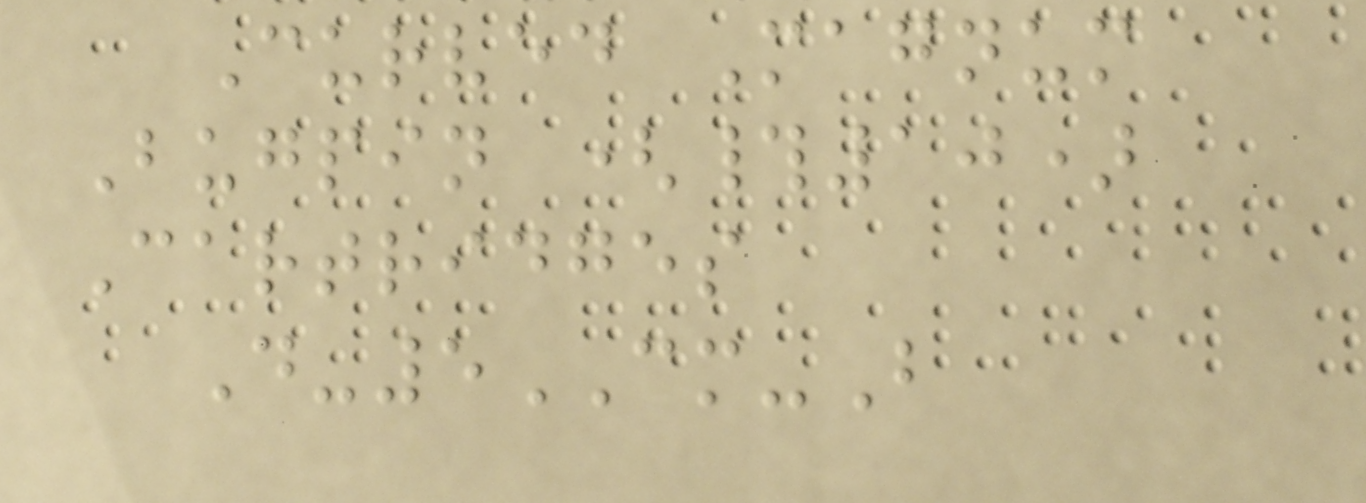Curved Magnum
Bugpin (#10)
Cartridges
D-5CM-B
